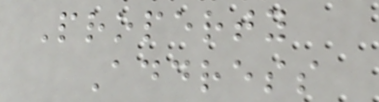Property
Address
